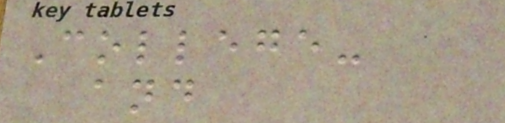College-
and
